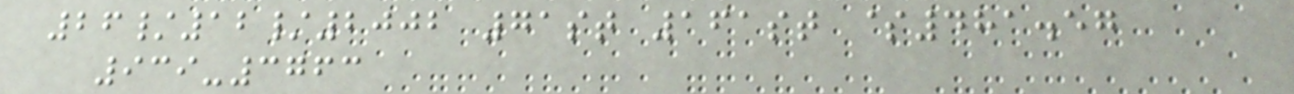26/12/2002 71st 161st $481.57
939-3763
